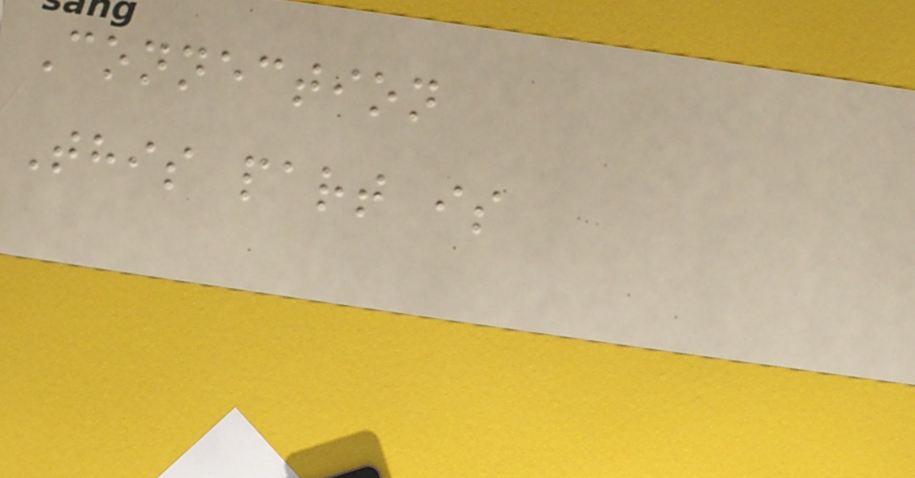Connection
This part is
